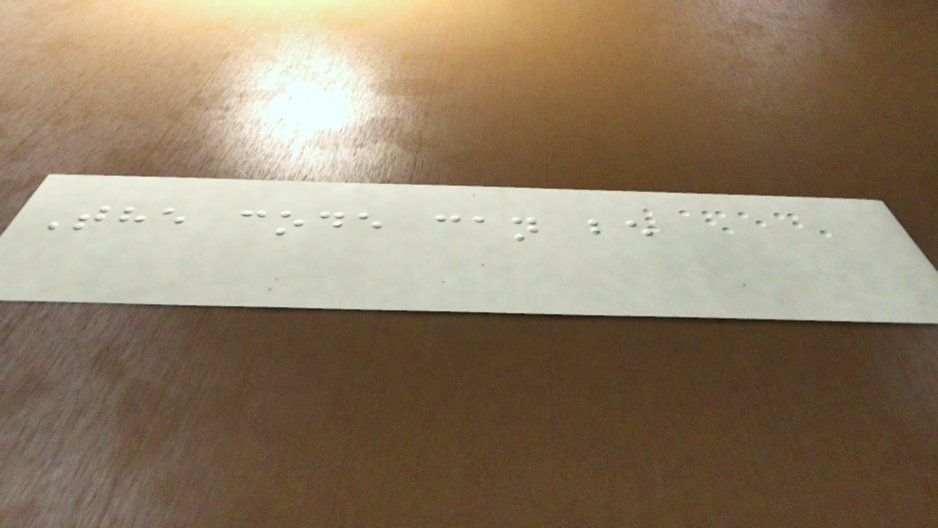The code can be
